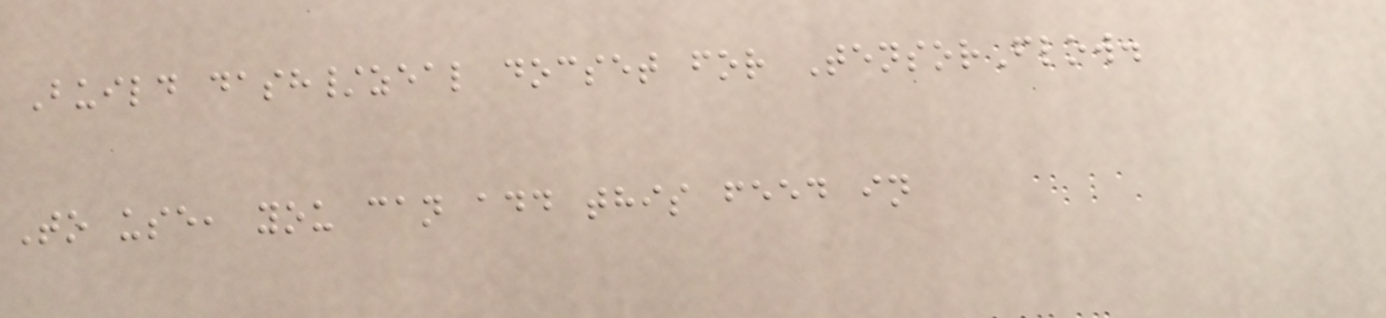Build dash/zeal docset for TensorFlow.
To use, you can add this feed in
